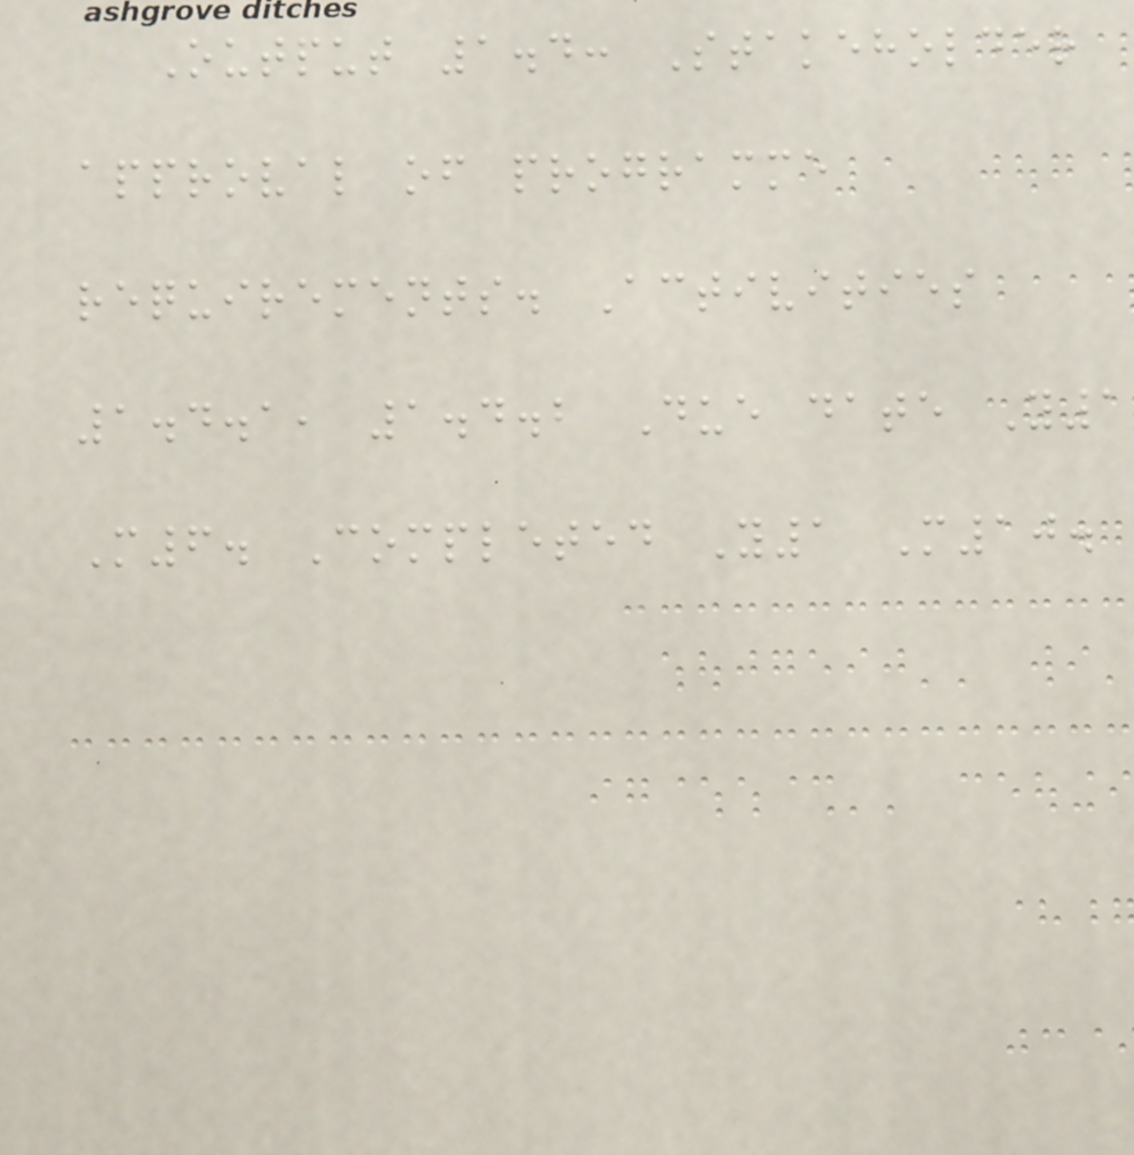Output 1.4: Stakeholder
approval of programme
requirements. Activities
1.4.1, 1.4.2 Due date Y1
M6. Completed Y1 M10.
